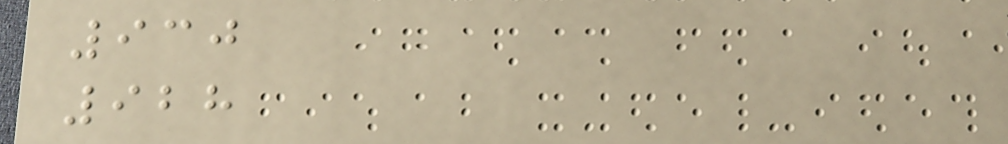930
928
